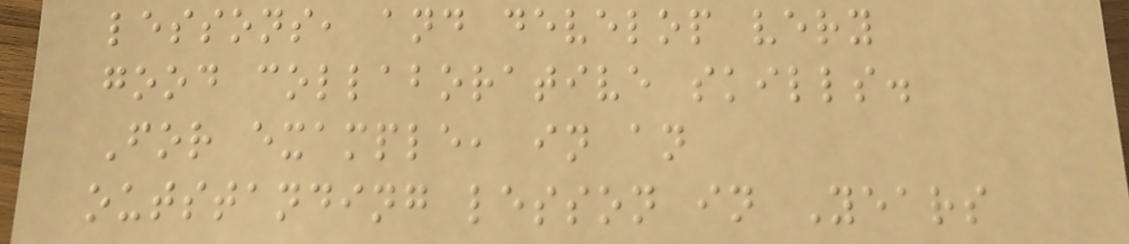lessons, and develop very
good collaborative skills.
For example, in an
outstanding lesson in Years
